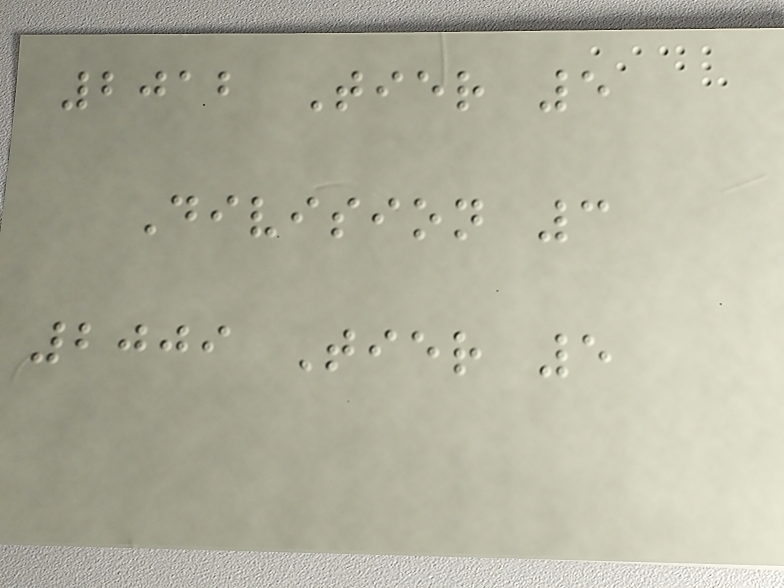2012 Tier 5
Division 3
2009 Tier 5
